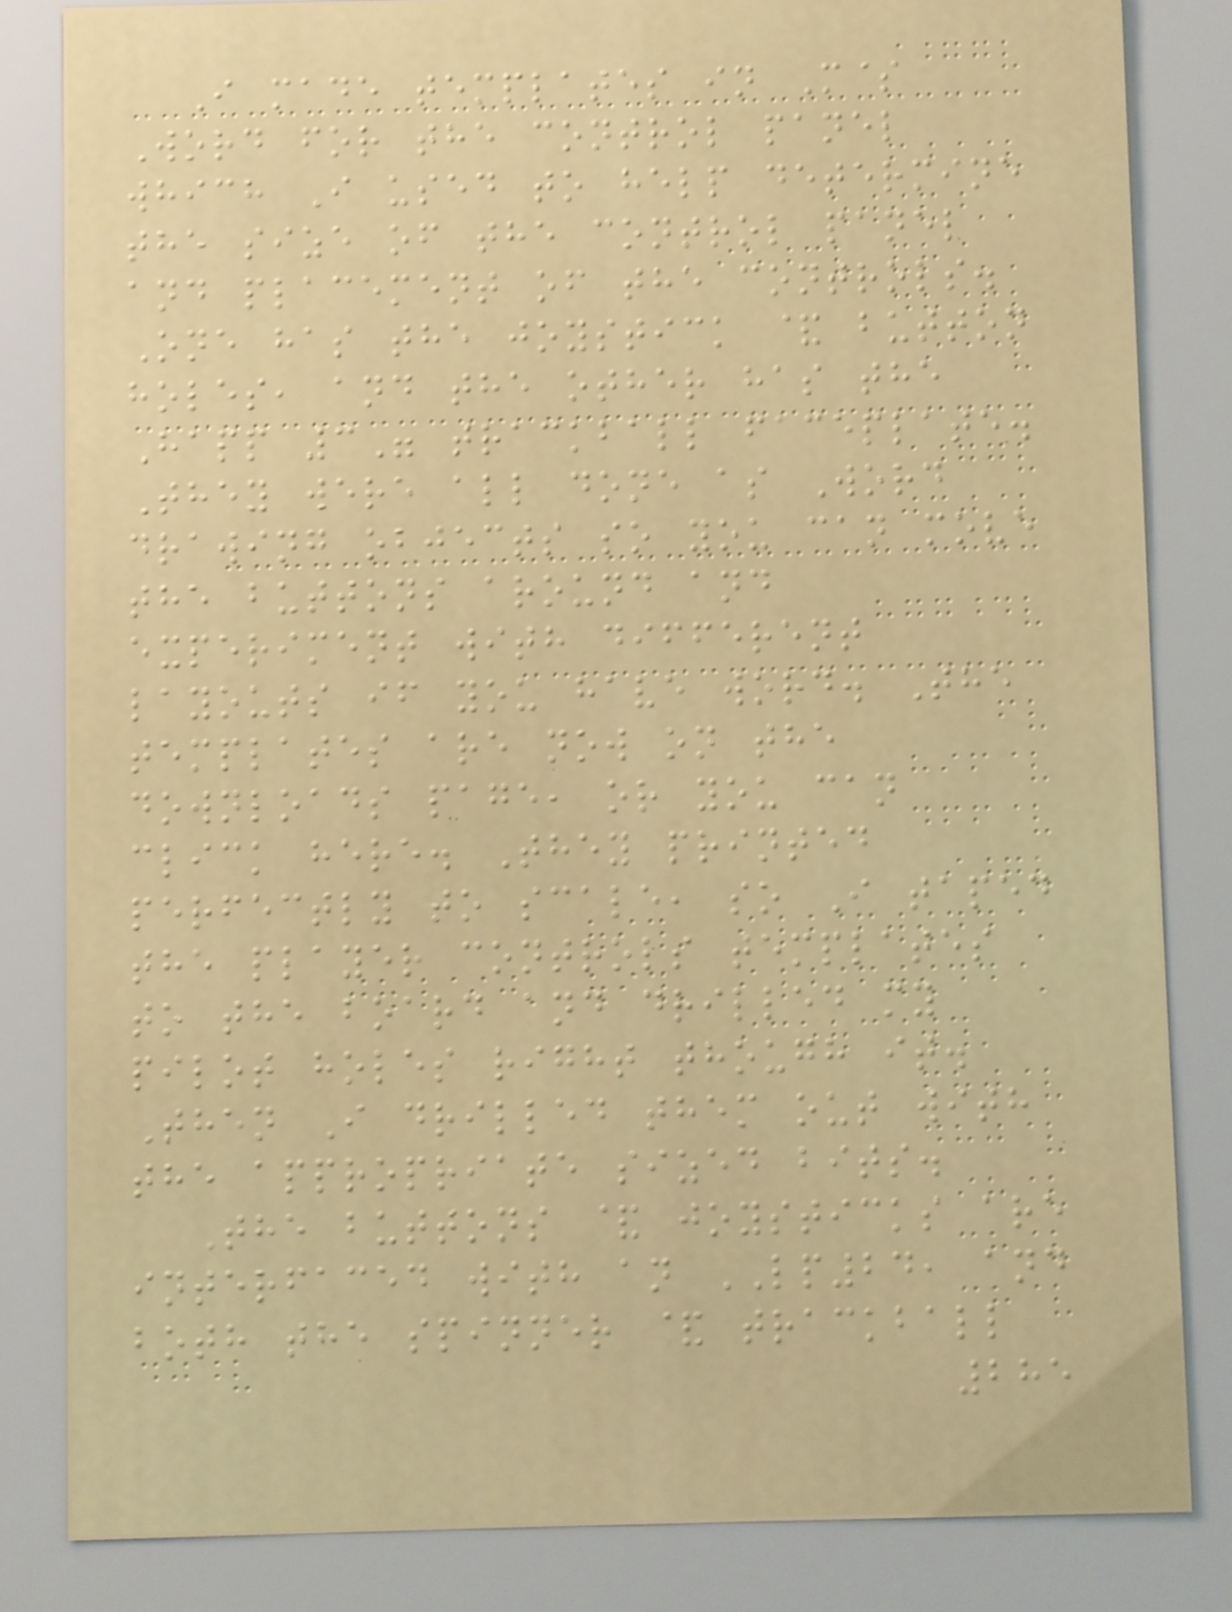I made templates in M$
Word for the control panel
which I used to help determine
the size of the control panel
and placement of the controls.
One has the joystick & button
holes, and the other has the
Happ 3" trackball faceplate.
They were all done as Word
drawing objects so you can move
the buttons around and
experiment with different
layouts if you have word. The
templates are now on the
downloads page, or you can
click here. They printed
perfectly to scale, so I taped
the player controls templates
to the board and drilled my
pilot holes right though it.
Then I drilled them out with
the appropriate sized bits.
The buttons & joysticks are
interfaced with an LP24, and
both the spinner & trackball
285
